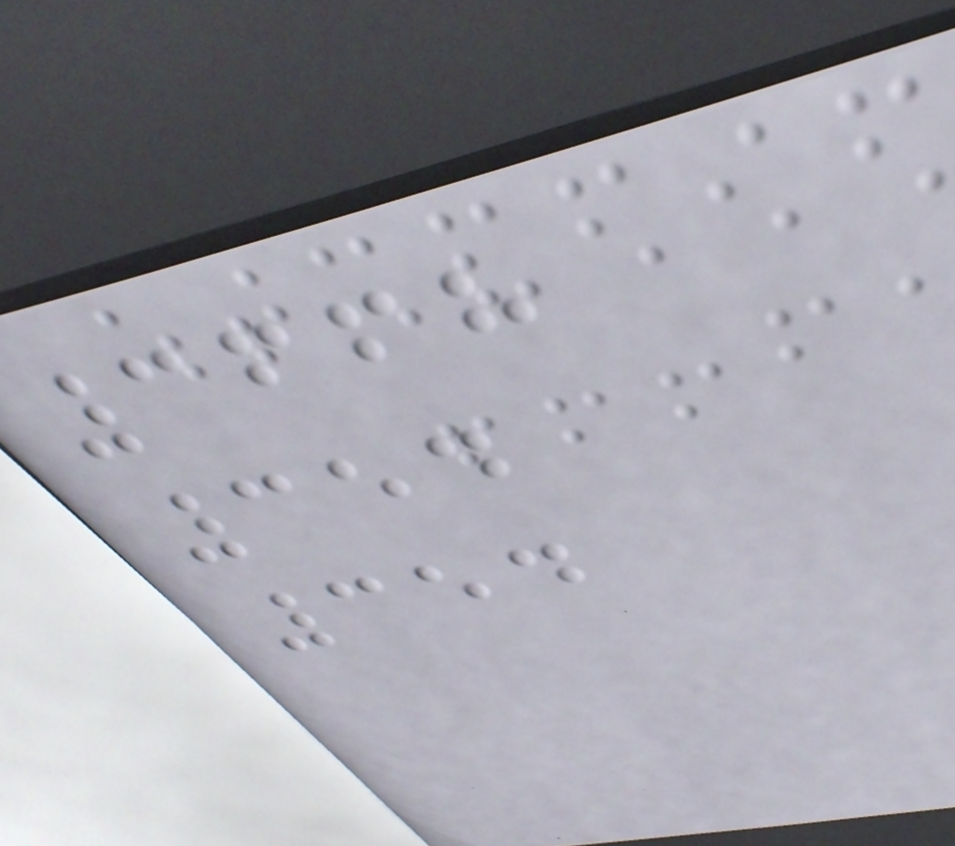3668
354
354
